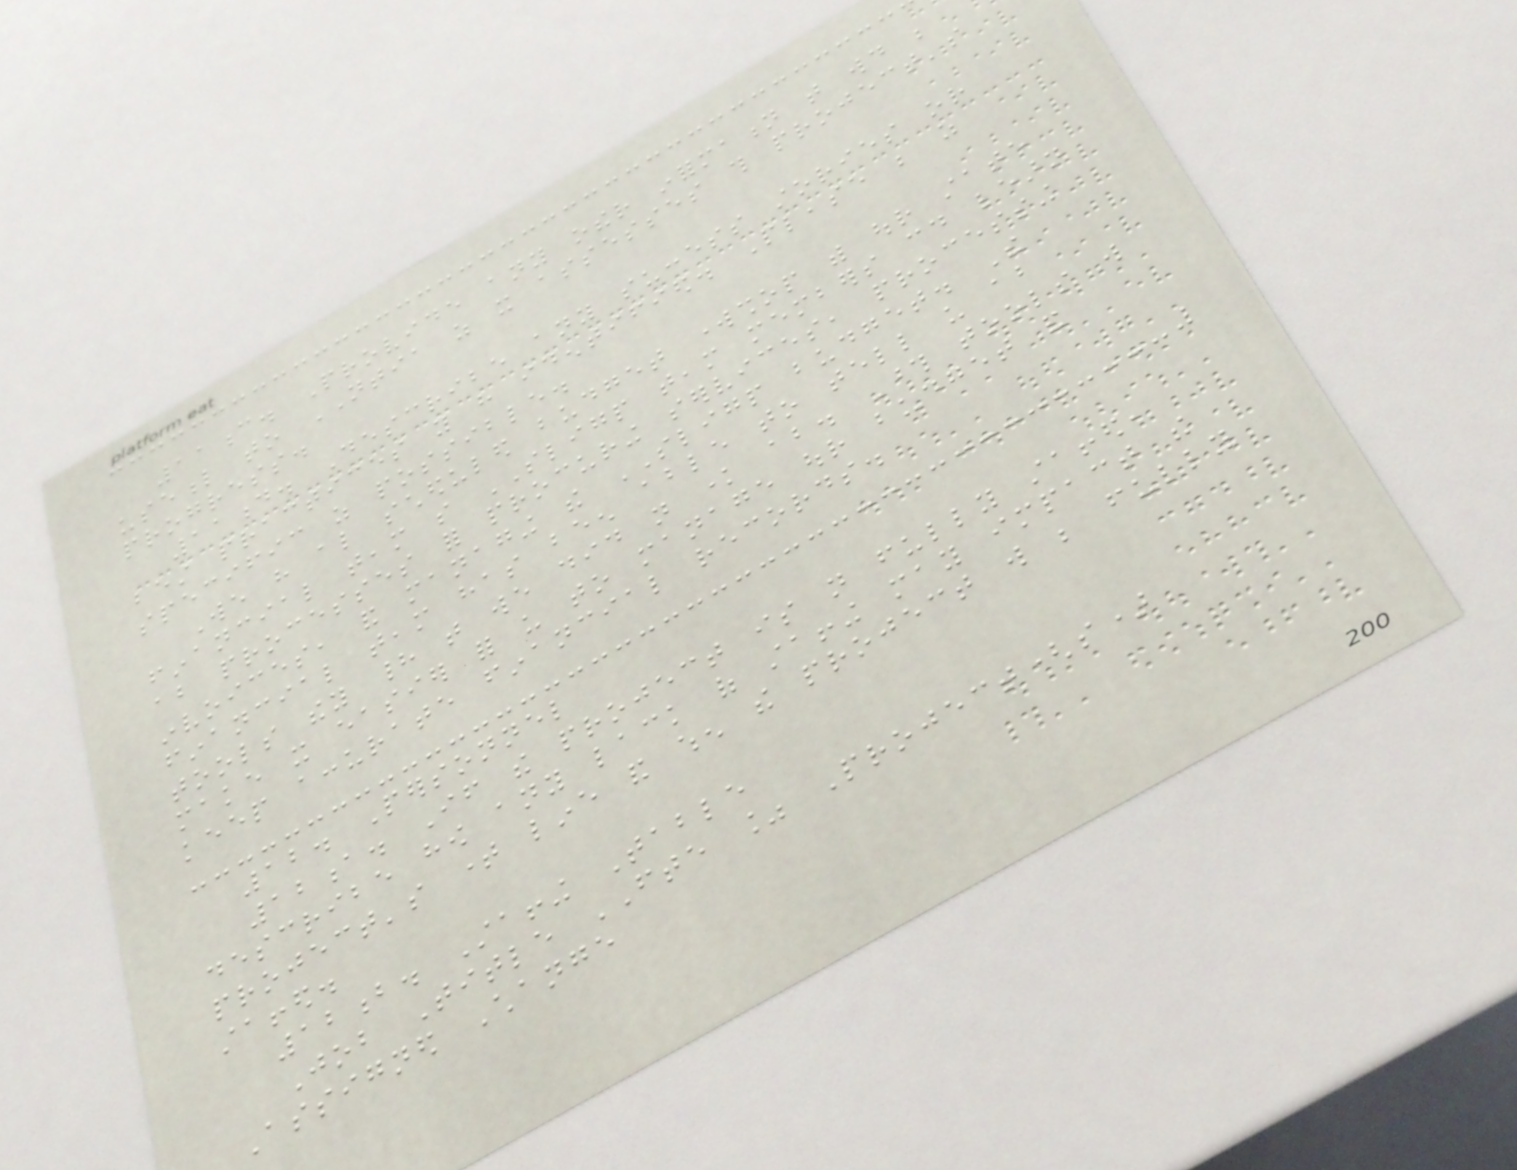11c. Provide any other information that would be
useful to NTIA as it assesses this project's
progress.
11d. Describe any success stories or
best practices you have identified. Please be as
specific as possible.
We have also scheduled budget workshop with our state
financial team so SLIGP team members could learn
about processes for procuring services, processing
invoices, and managing the SLIGP budget. The
financial team has been able to tell us about
tools they had that we did not know about. Those tools will
make it easier for us to manage our budget and
keep accurate financial records.
12. Personnel
12a. If the project is not fully staffed,
describe how any lack of staffing may impact the
project's time line and when the project will be fully
staffed.
12b. Staffing Table
Job Title FTE % Project(s)
Assigned Change
